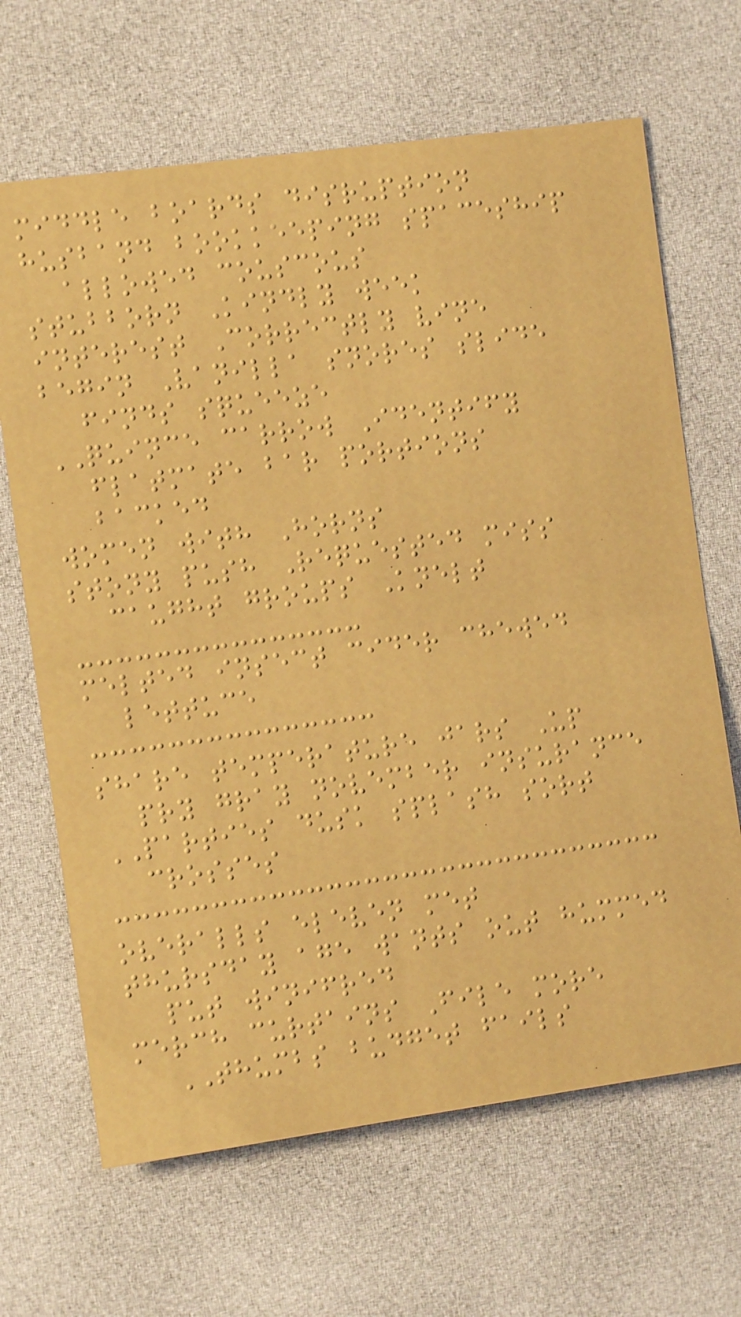middle boards disruption
husband bookkeeping spaceship
allowed couscous
stubborn Kindly week
interest Correctly vine
begin Vanilla snores slide
finds squeeze
QUINCE carrow Identify
flatmate bar portions
backed
women with Horns
stony push Requested miss
caught groups Knelt
melted insect cider chewed
lettuce
share temperature jars Up
pry gray november insurance
PARTIES dusk splash sort
crosses
overalls eleven met
thursday age wants out hummed
put winifred
merch curtains File more
THUMBS budget fails
